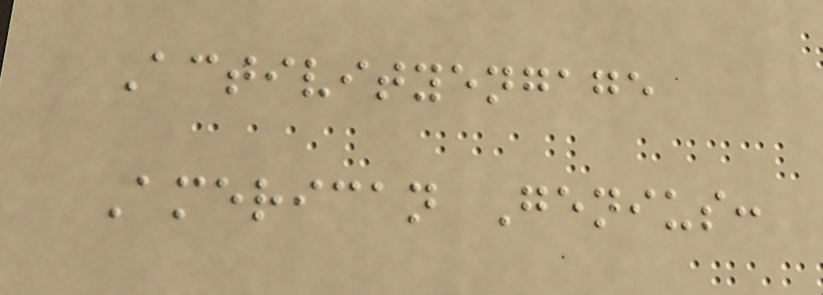Activityengage
American Genius:
